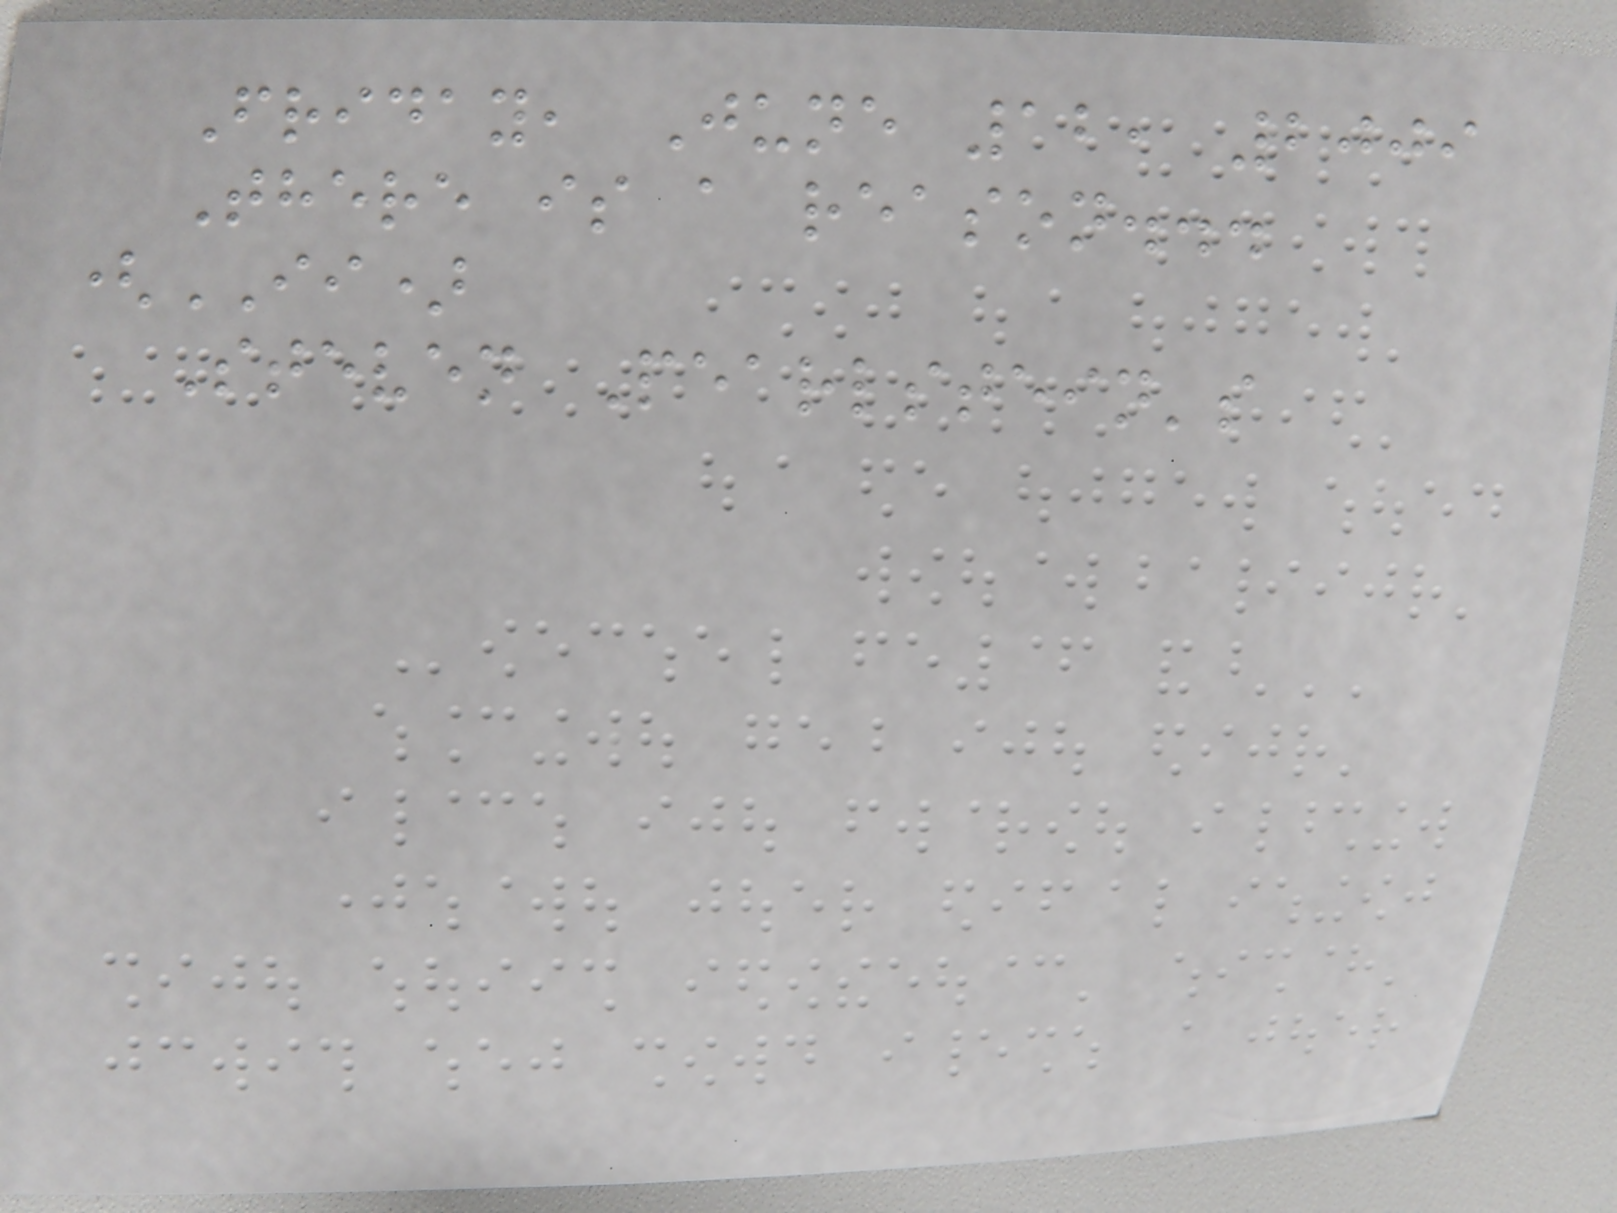Friday, June 12, 2009
There is a reason...
(II)
Steven Pearlstein's
